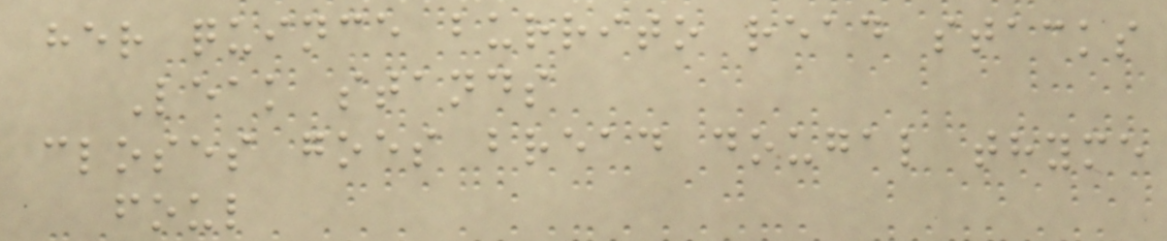her quince burrito read stacks
Leak stands
closes goes bread dougal thyme
foul
